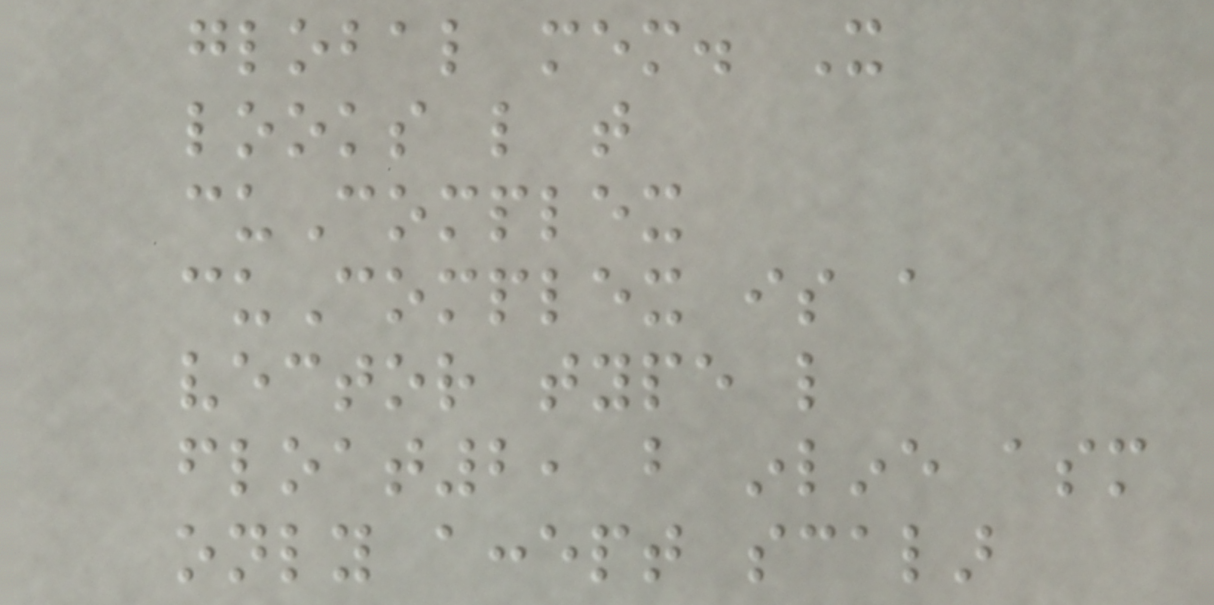global mem. It
looks like that
cuComplex
cuComplex is a
vector type like
float2, but inline asm
only accept scalar
